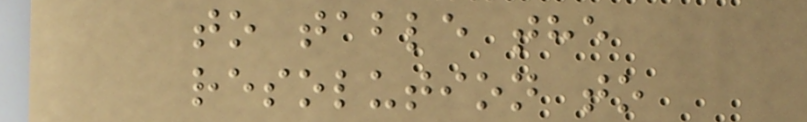to table the
resolution to
